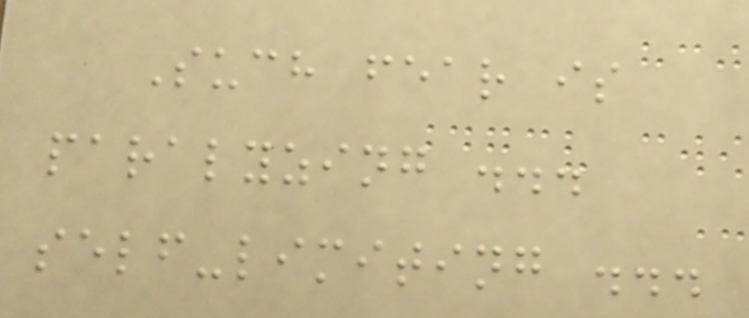Such fear is
paralyzing ...
self-limiting ...
